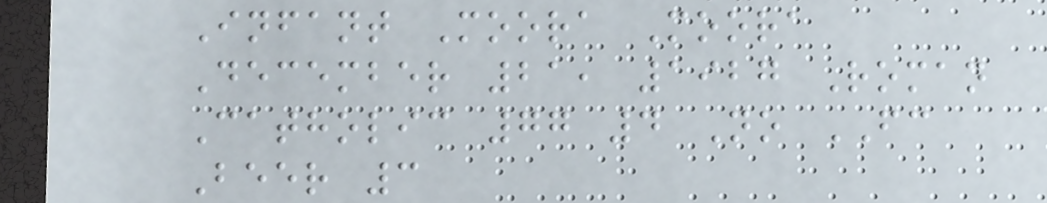Infant Moora Moora
December 21, 1927 Roman
Catholic 77 4 No FC
Beer 3
